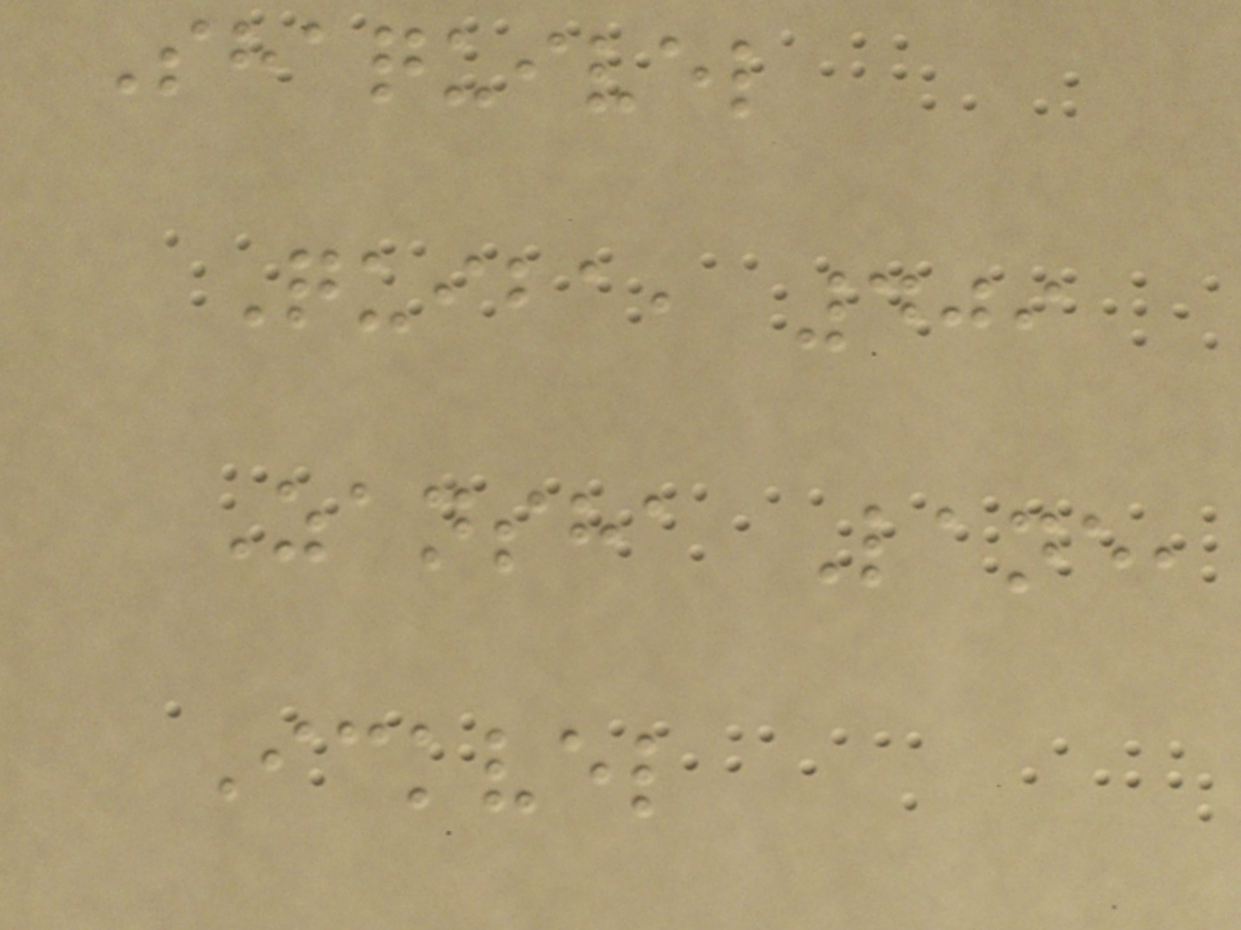Shaquivel
Quiba, 409
Zansha Lane,
Ickvel
